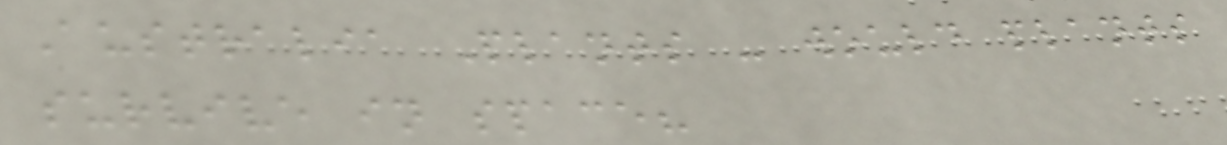Australia Plants - would plants
survive in space?
